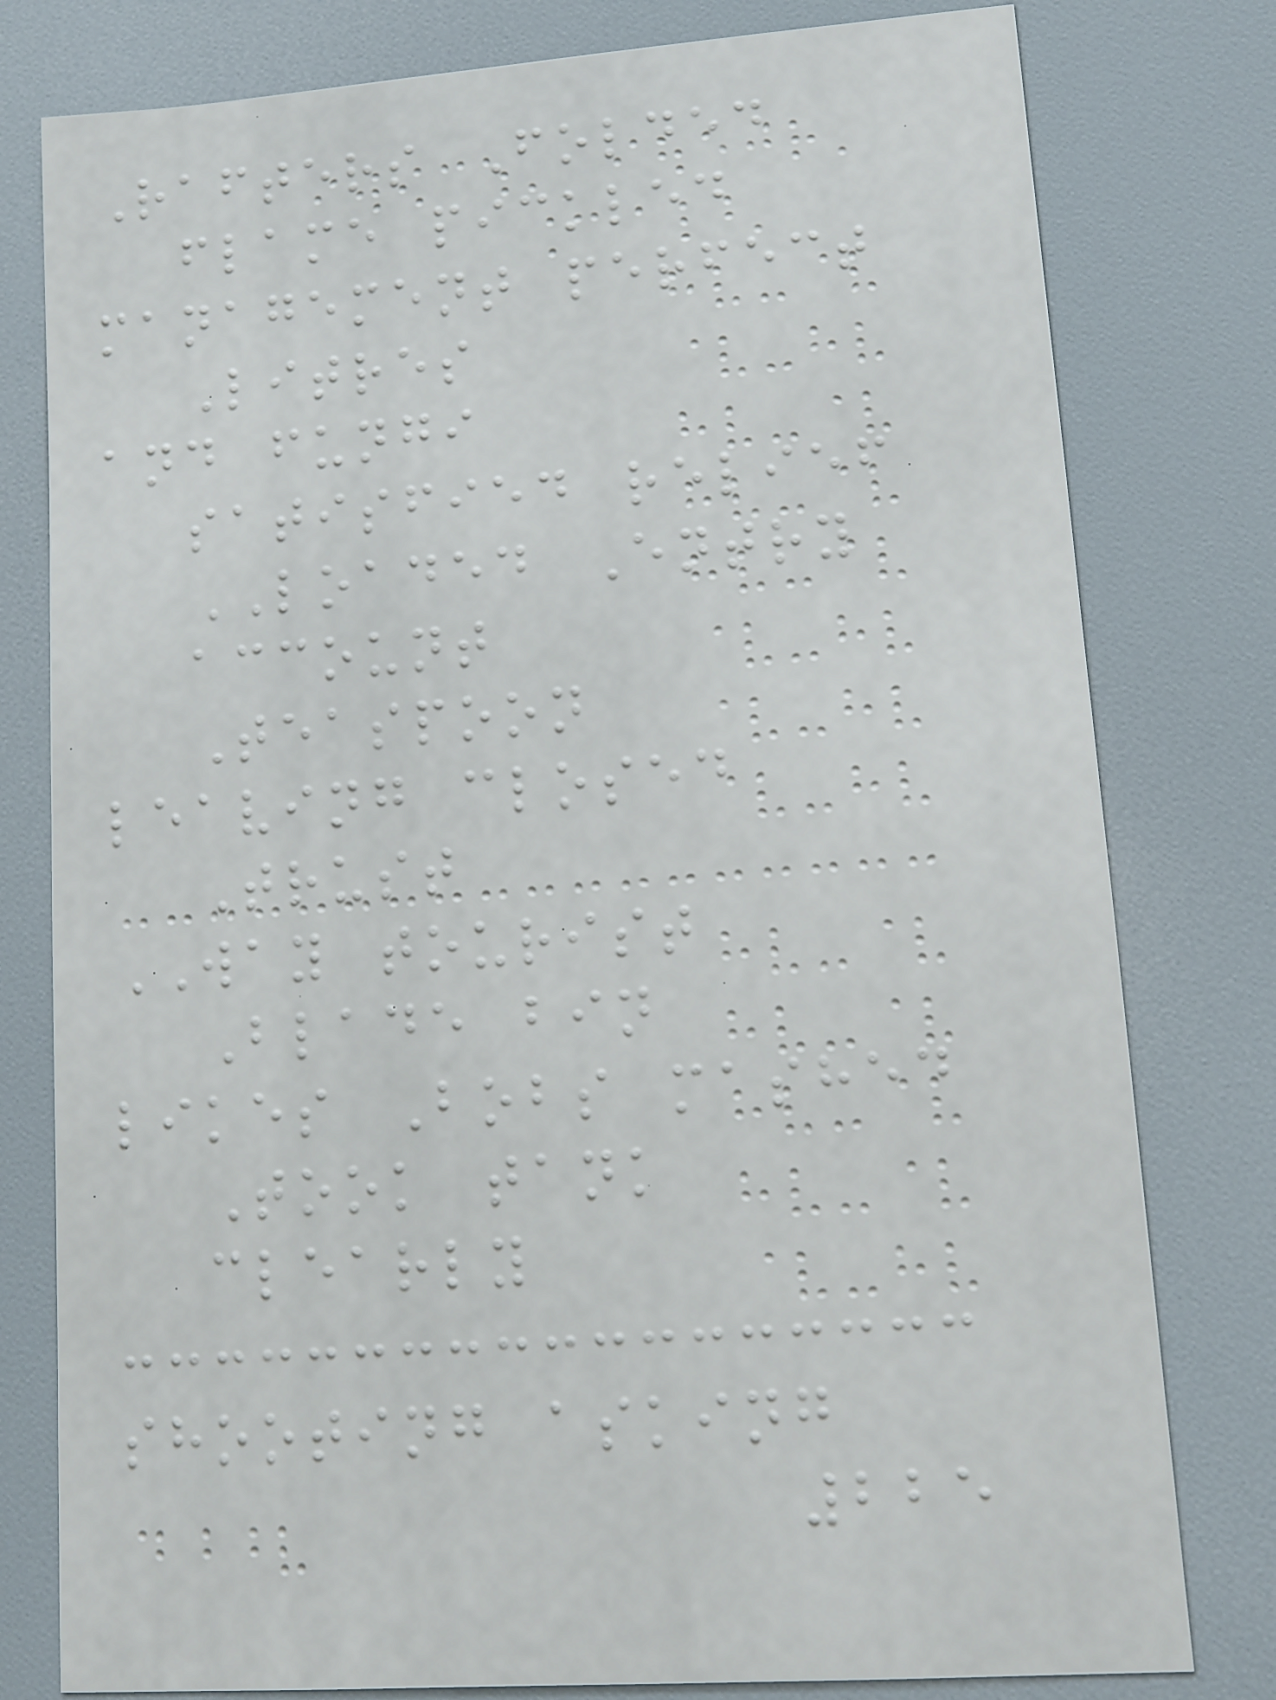Rafters Folded
flame pickled
management perfect
Litres
and fungi
satisfied relief
LOADED Entry
account
Teaspoon
leaving closed
Trust
WAY tourist
Blade bin
likes Bobs mashed
Took tank
clearly
shooting asking
225
